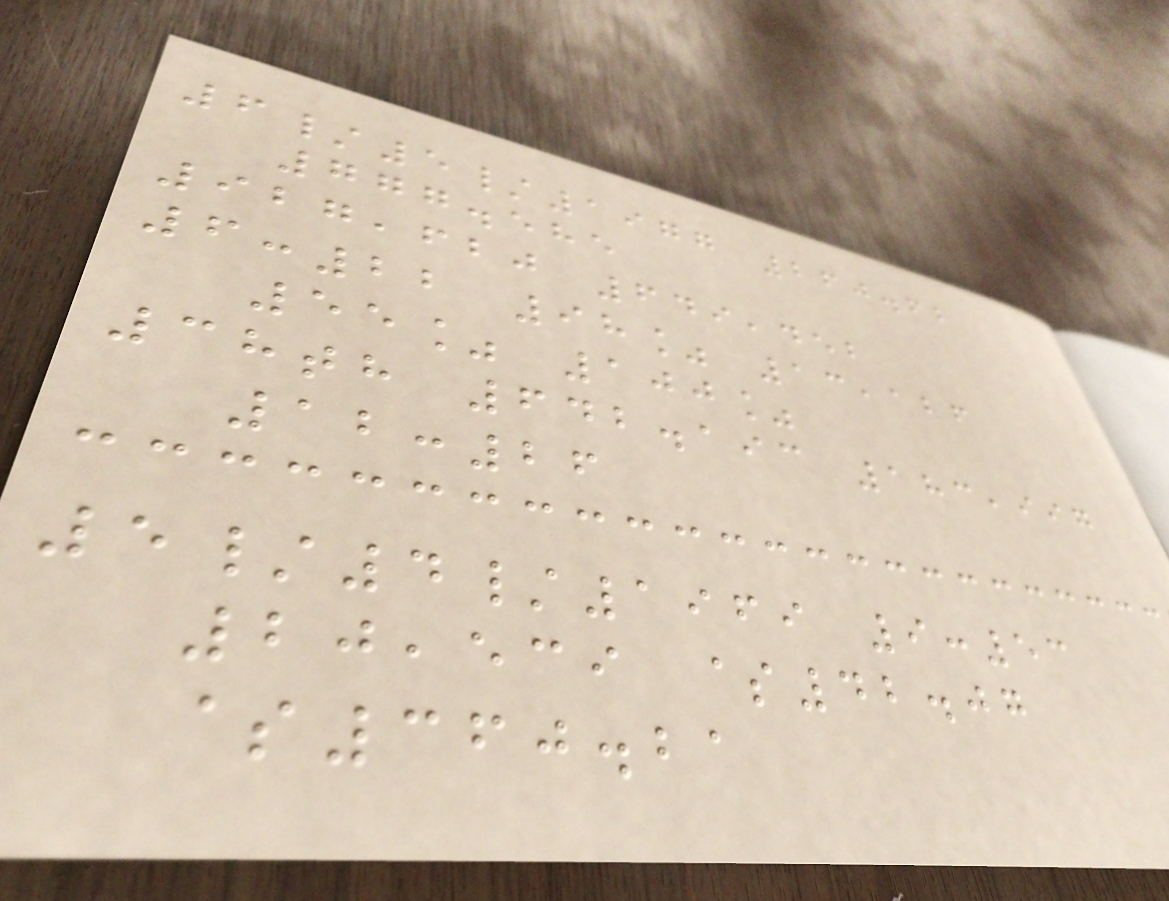6/5/1977 260.62
777.585
927,620 649,452
6:22 98% 13,126
55% 100%
38th 642.193 183,997
12:26
5/4/1969 9:53
20,539 $42.07
$360.21
